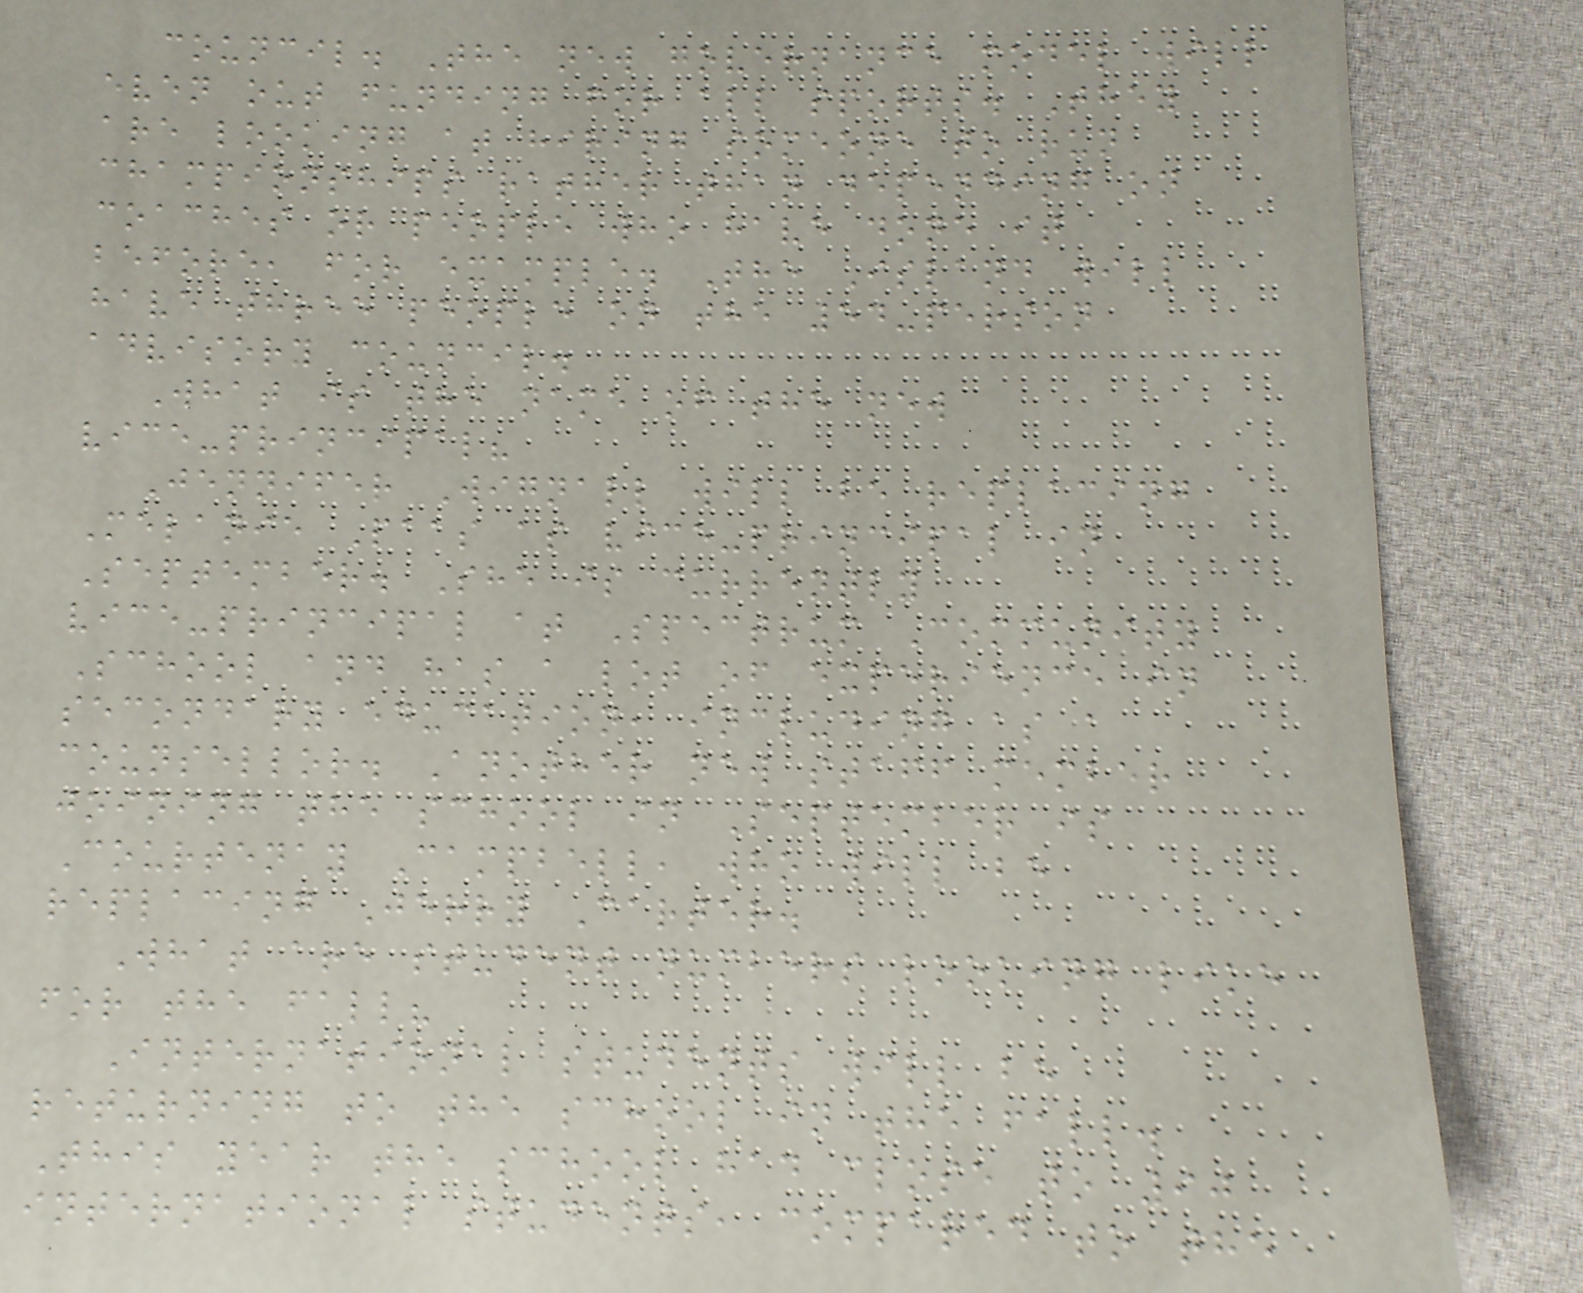council. The new governance model will
even out funding for all sports. They
are looking at hiring someone to run
championships rather than depending on
coaches or people who have done it
before, for example. The Island will
have three people on the 54-person
advisory council.
What is the name of the new
vice-principal?
Jennifer Wignall will be replacing
Melanie Paas as vice-principal in
September. She is currently
vice-principal at Spectrum Community
School and has a lot of experience in
secondary education, including as a
counsellor. Another new staff member
joining the school in September is
Courtenay Campbell, who will be
replacing Jerry Carter.
What are student numbers looking like
for the fall?
International students will be
returning to the school in the fall.
This year the school had close to 90
international students, compared to the
